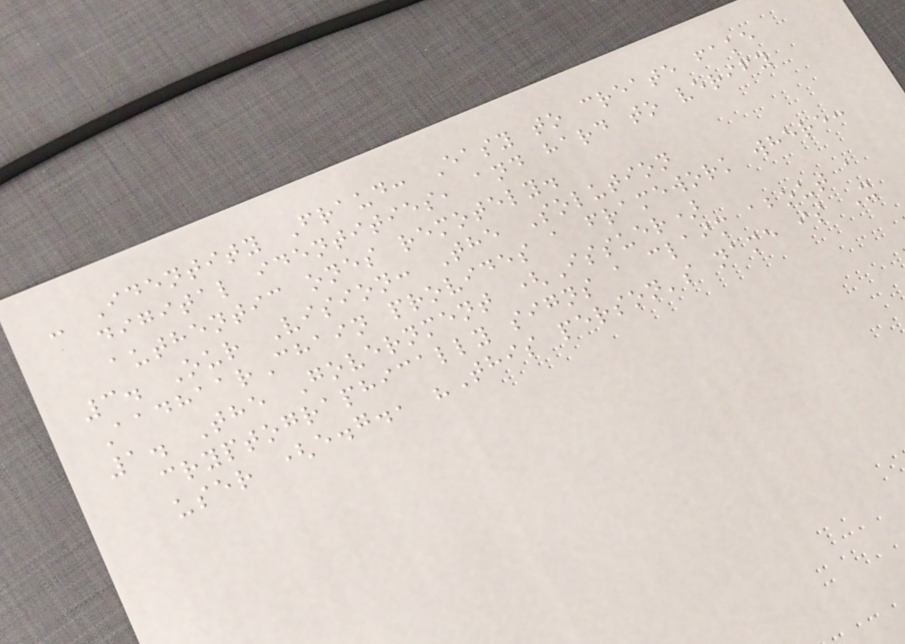- Identity Fraud: Easy to create fake
digital identities, and hard to verify
authentic ones remotely.
3. Our Vision: The Solution
AadhaarChain provides a framework where:
1. The Government (Issuer)
cryptographically signs a claim about a
user (e.g., "This person's name is X
